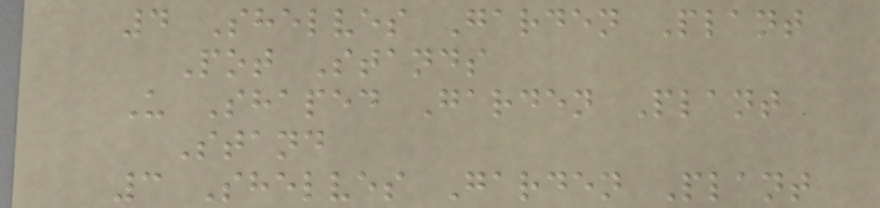4 Shelves Garden Plant
Pot Stands
U Shaped Garden Plant
Stand
3 Shelves Garden Plant
